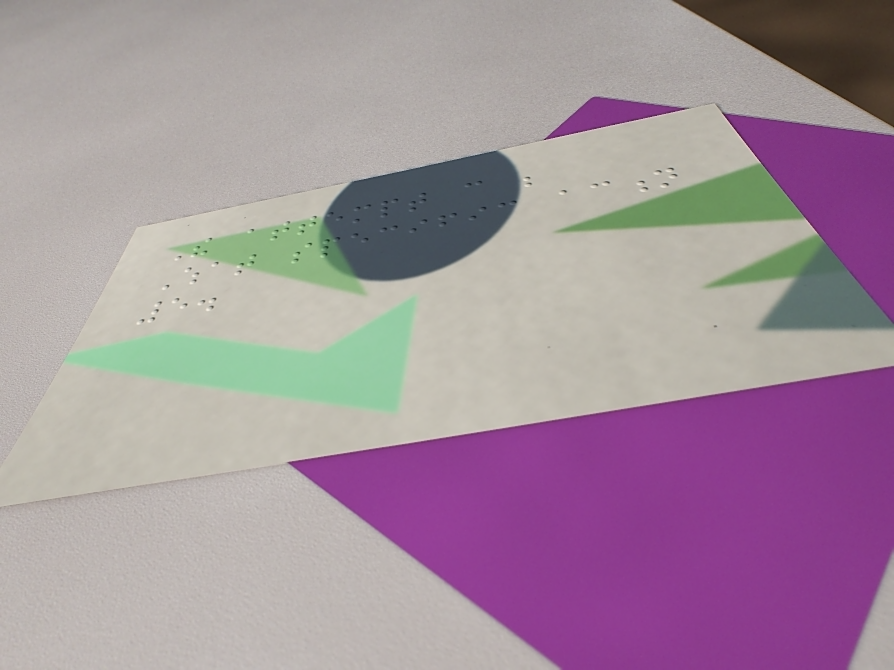The attempt can be
What specific action
5.
